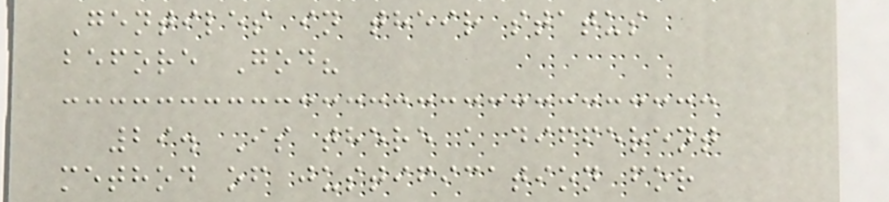Gentiles in their status
before God?
29. Is there a different
method of justification for
